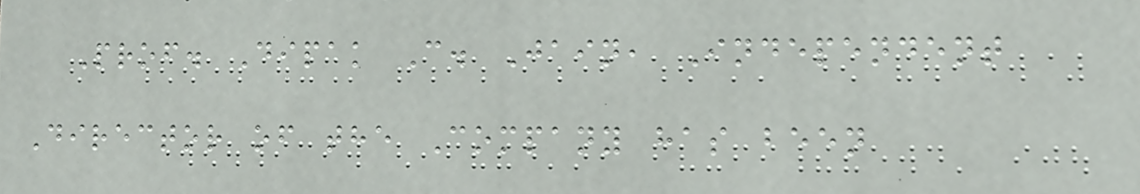Prof. Dipak C. Jain, Independent
Director of the Company has been
